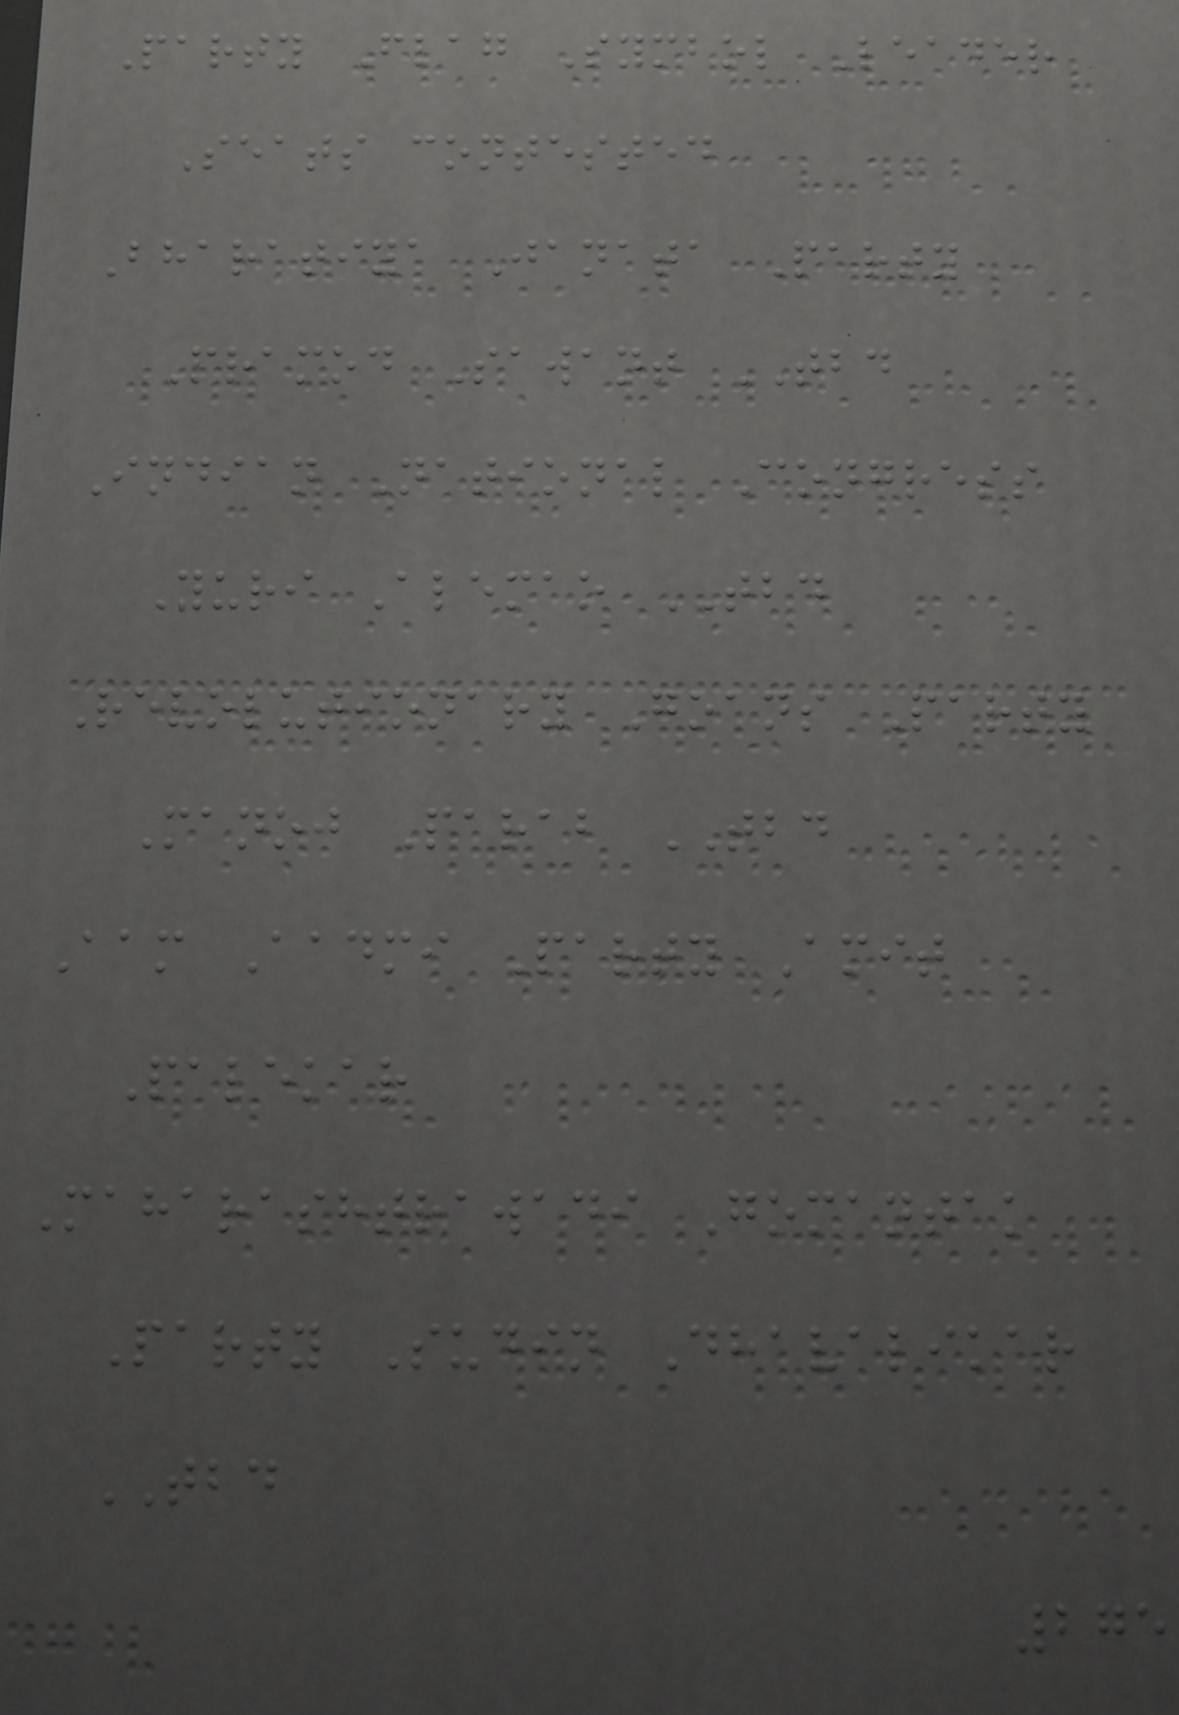Party Flag Symbol Leader
Seats contested
Bharatiya Janata Party
Pramod Sawant TBD
Indian National Congress
Yuri Alemao TBD
Revolutionary Goans Party
Manoj Parab TBD
Aam Aadmi Party Amit
Palekar
Maharashtrawadi Gomantak
Party Sudin Dhavalikar
TBD
275
